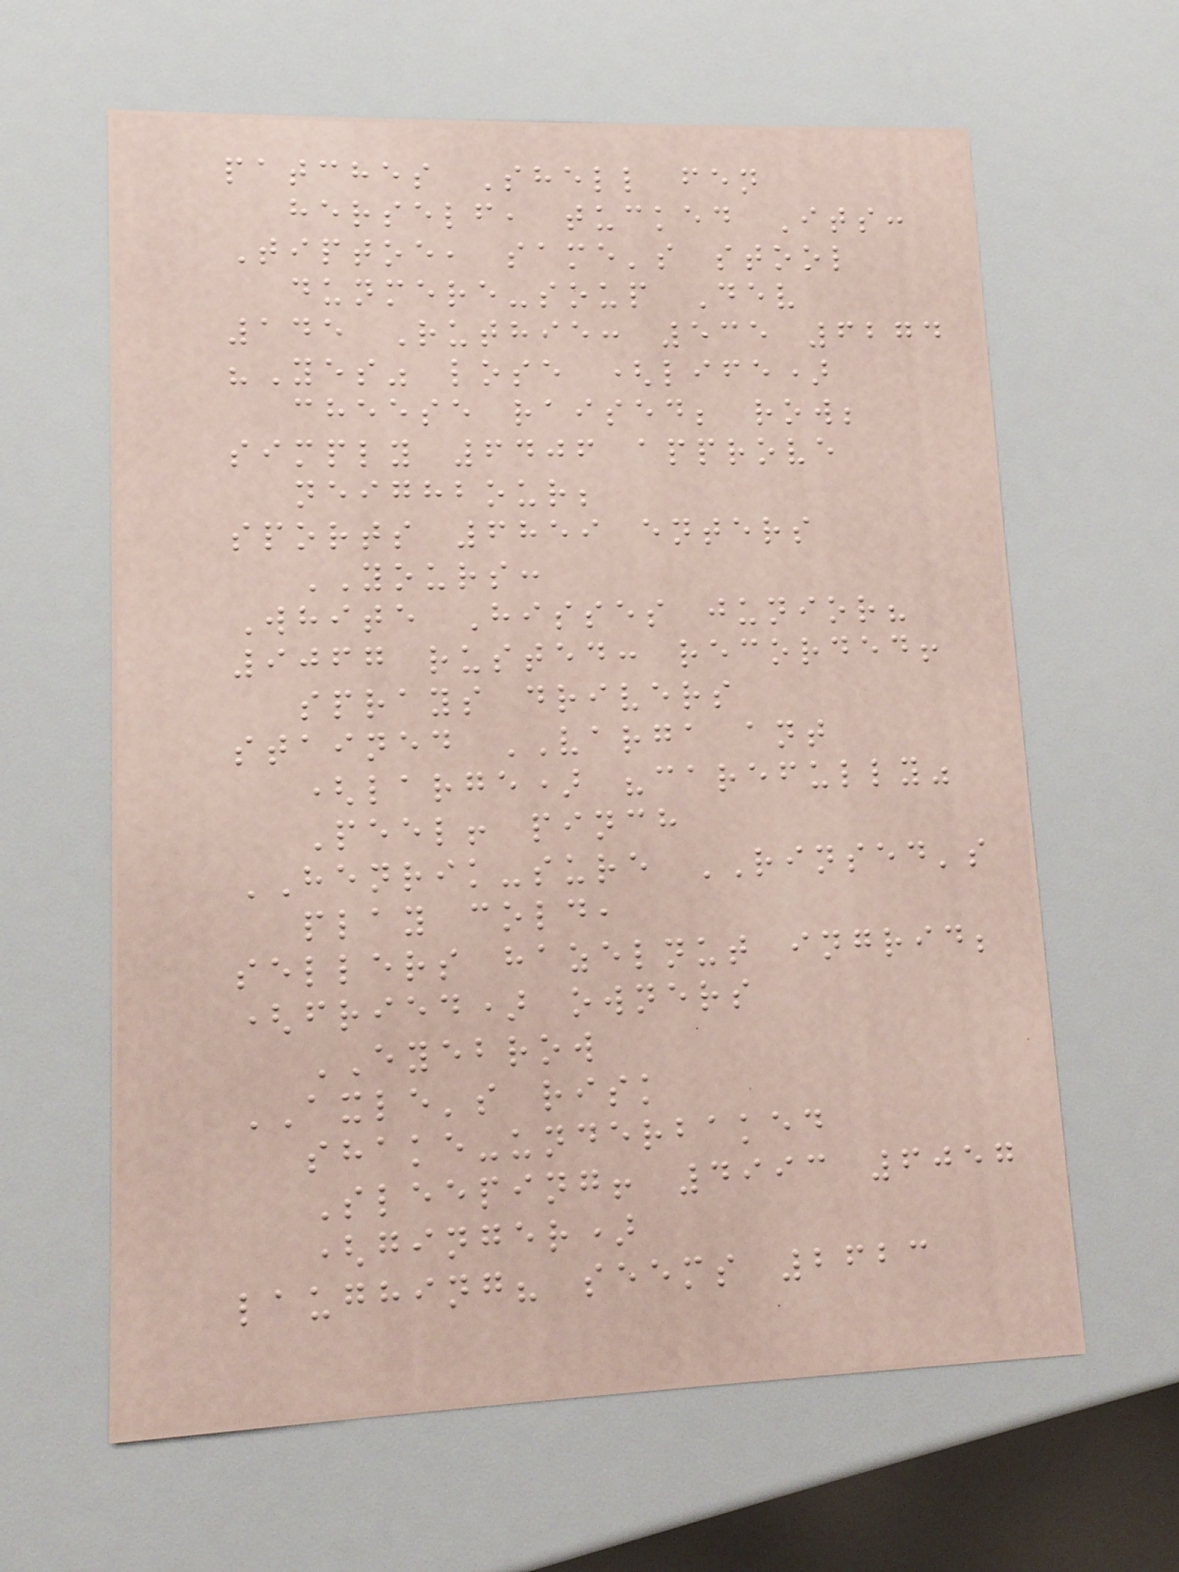patches Shell fen
herself, tucked Its:
Tiptoe, same's stool
dunmere-soup Dev
145 Ruthie: 535 6274
"Yes" lose (life)
cheese raised; row;
simply 6406 approve
neighbour;
sports 6859 enters
YOURS:
White Hisses junior?
9067 rusted: recorded!
sprays drivers
stained VARGA ant
(large) "carefully"
Peel! pinch
HENRIK-sure RINSED's
play cold,
sellers hazelnut ingrid;
(fried) owners
EYEBROW
AXLE's risk
shake-underbaked
Sleeping! 4993 6057
(ginger)
laughing? seems 2623
